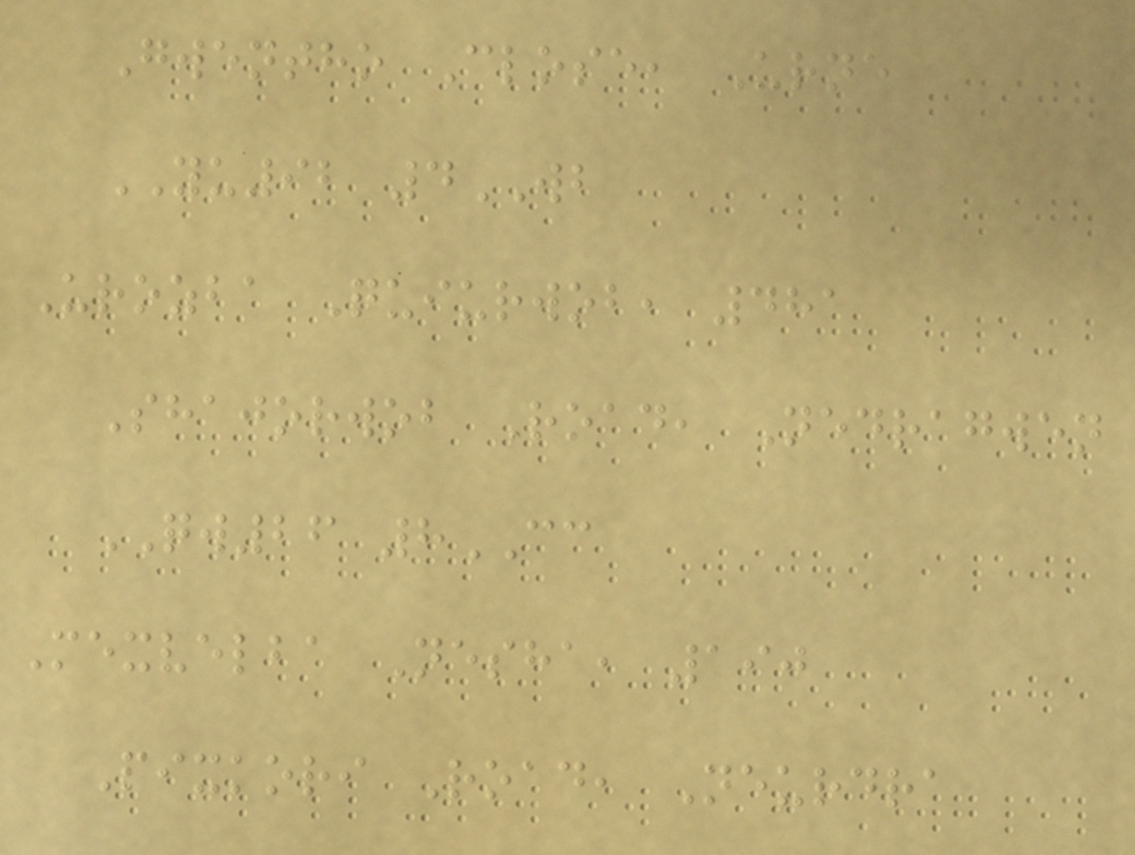Gwentho Close, Urne
YU92 4WB
Urozba Quiurwob, 481
Shajorwob Road, Nedragwen
QW26 8CC
Mexvelba Nesha, 190
Pixkori Road, Neurdra
